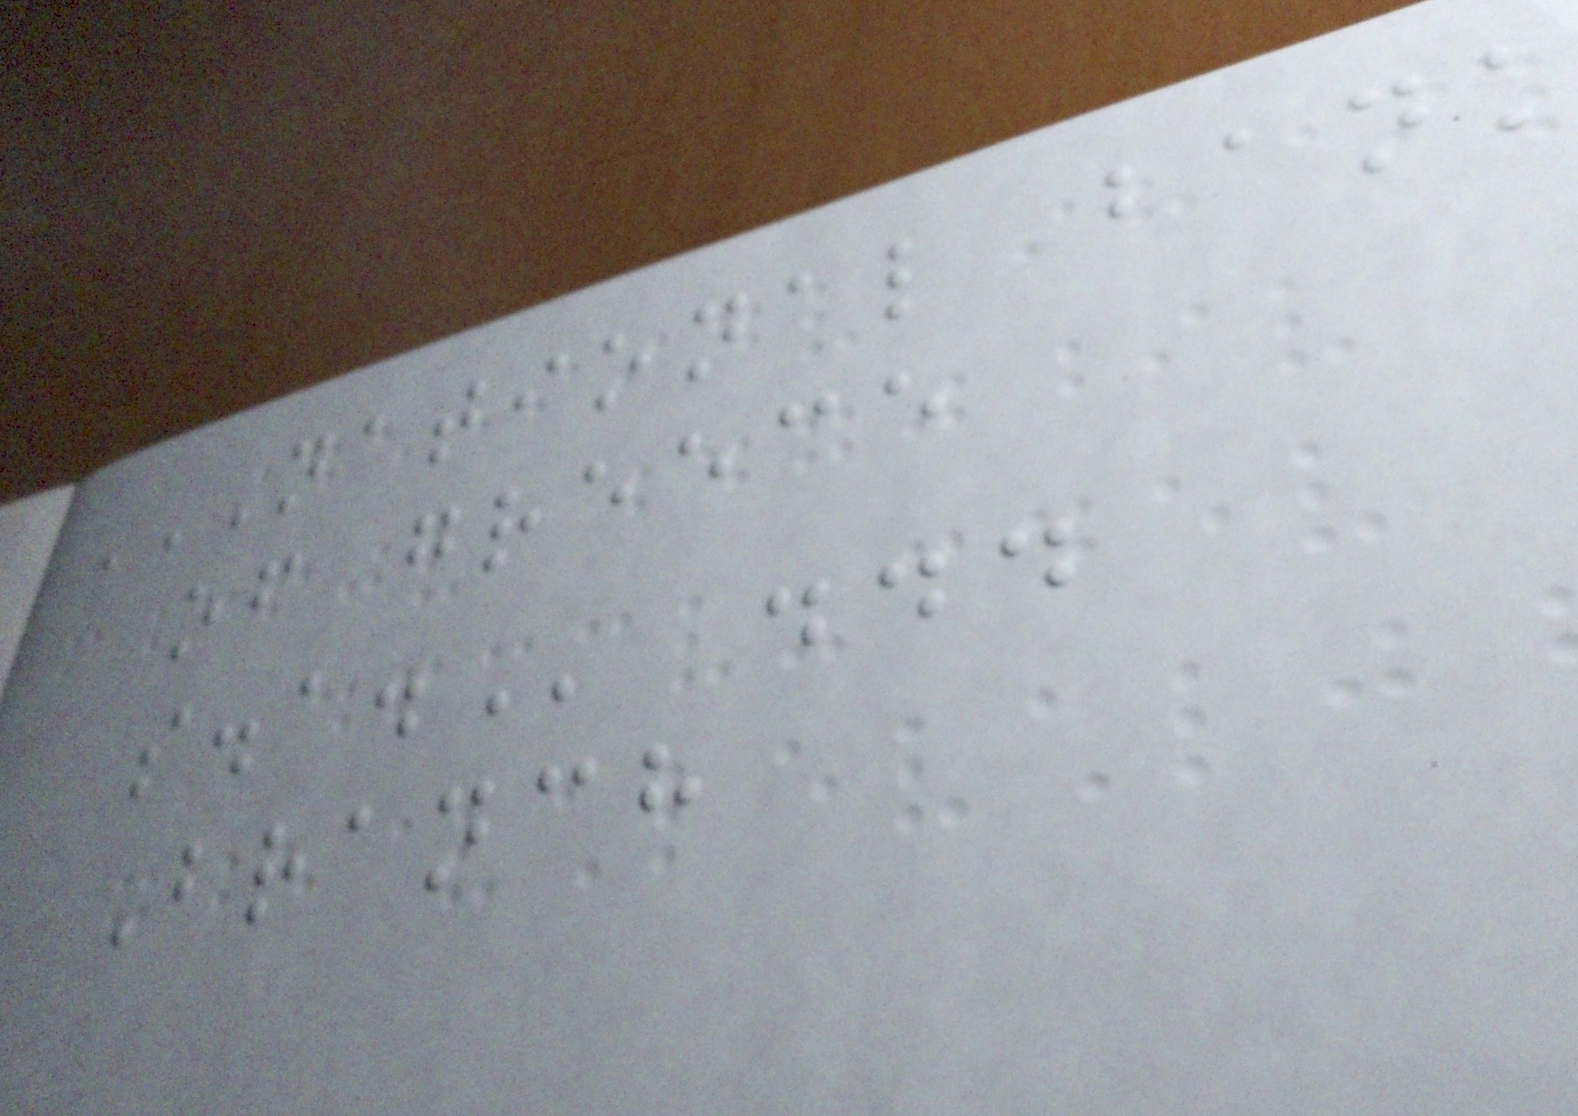NATIONAL BANK
OF GREECE
S.A. ...
Branch
